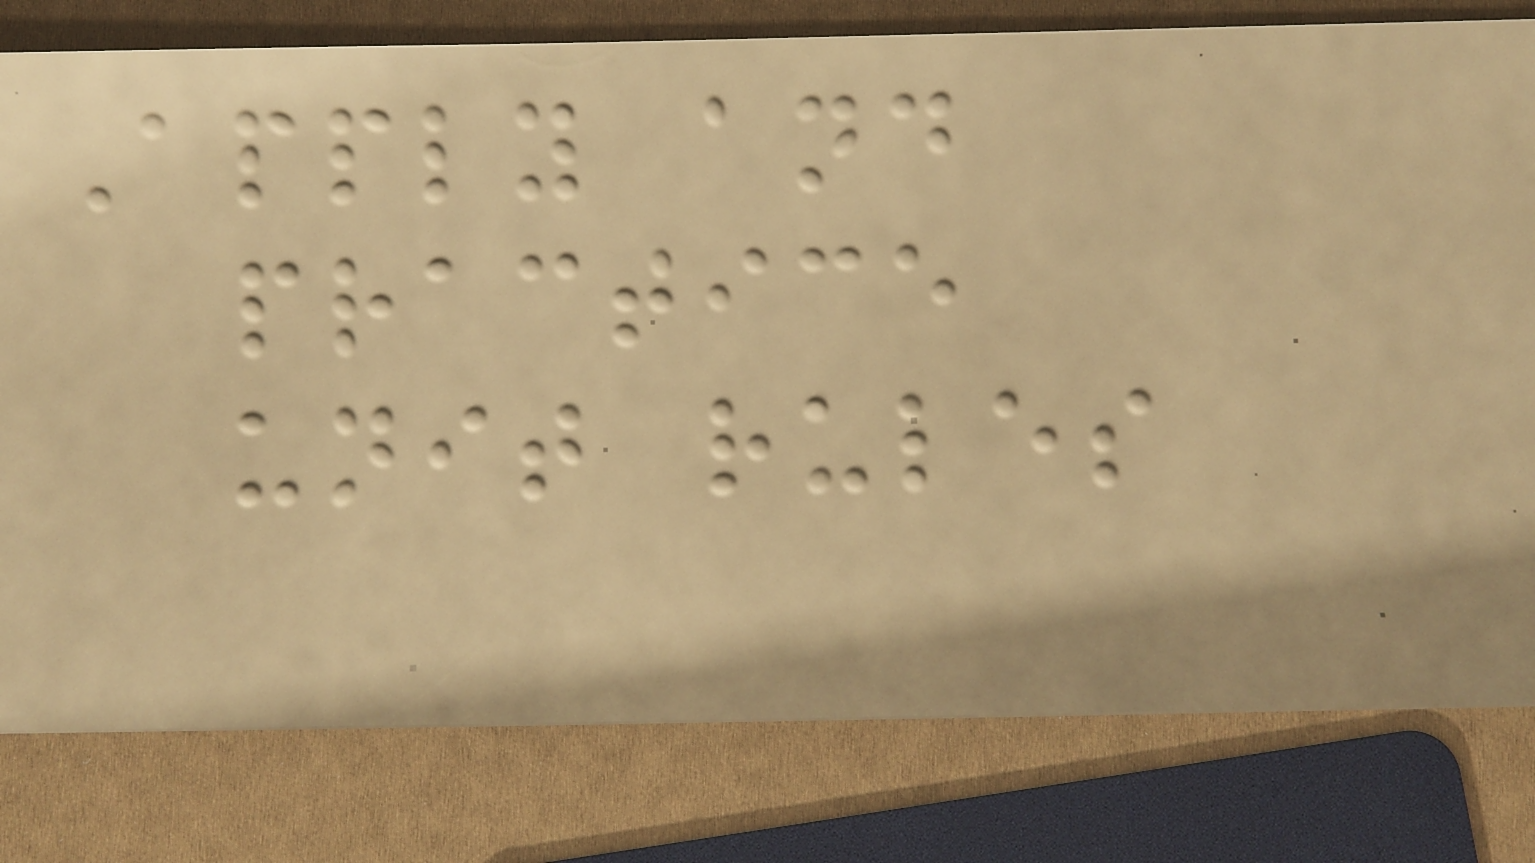Apply and
practice
unit rules
